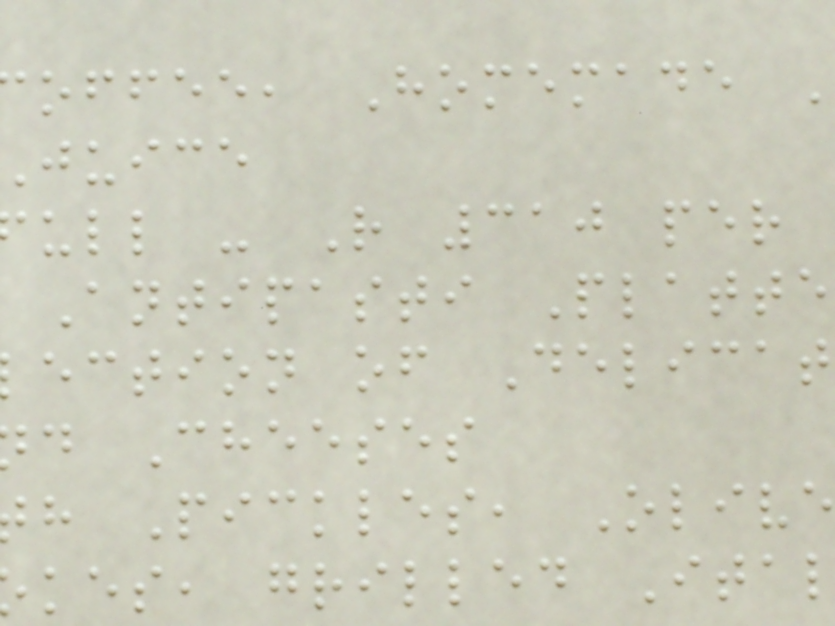offee, Homemade
juice
ull - R 310 per
Antipasti Platte
ection of Delicat
d Cheeses
h Pickles, Olive
kes, grilled Ita
